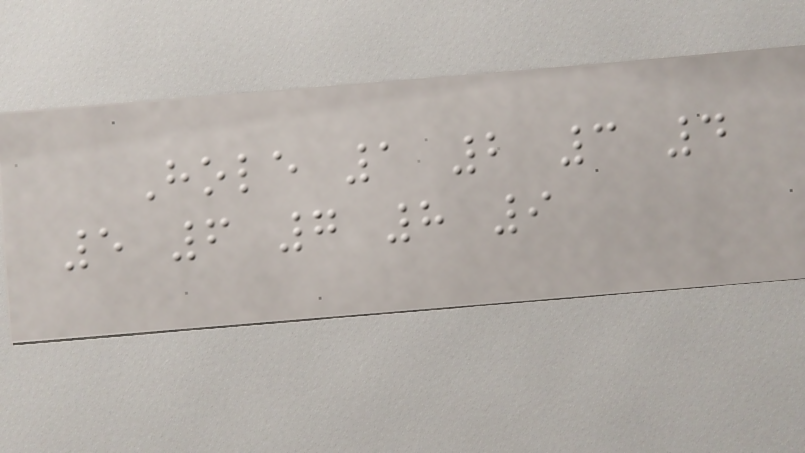Hole 1 2 3 4
5 6 7 8 9
